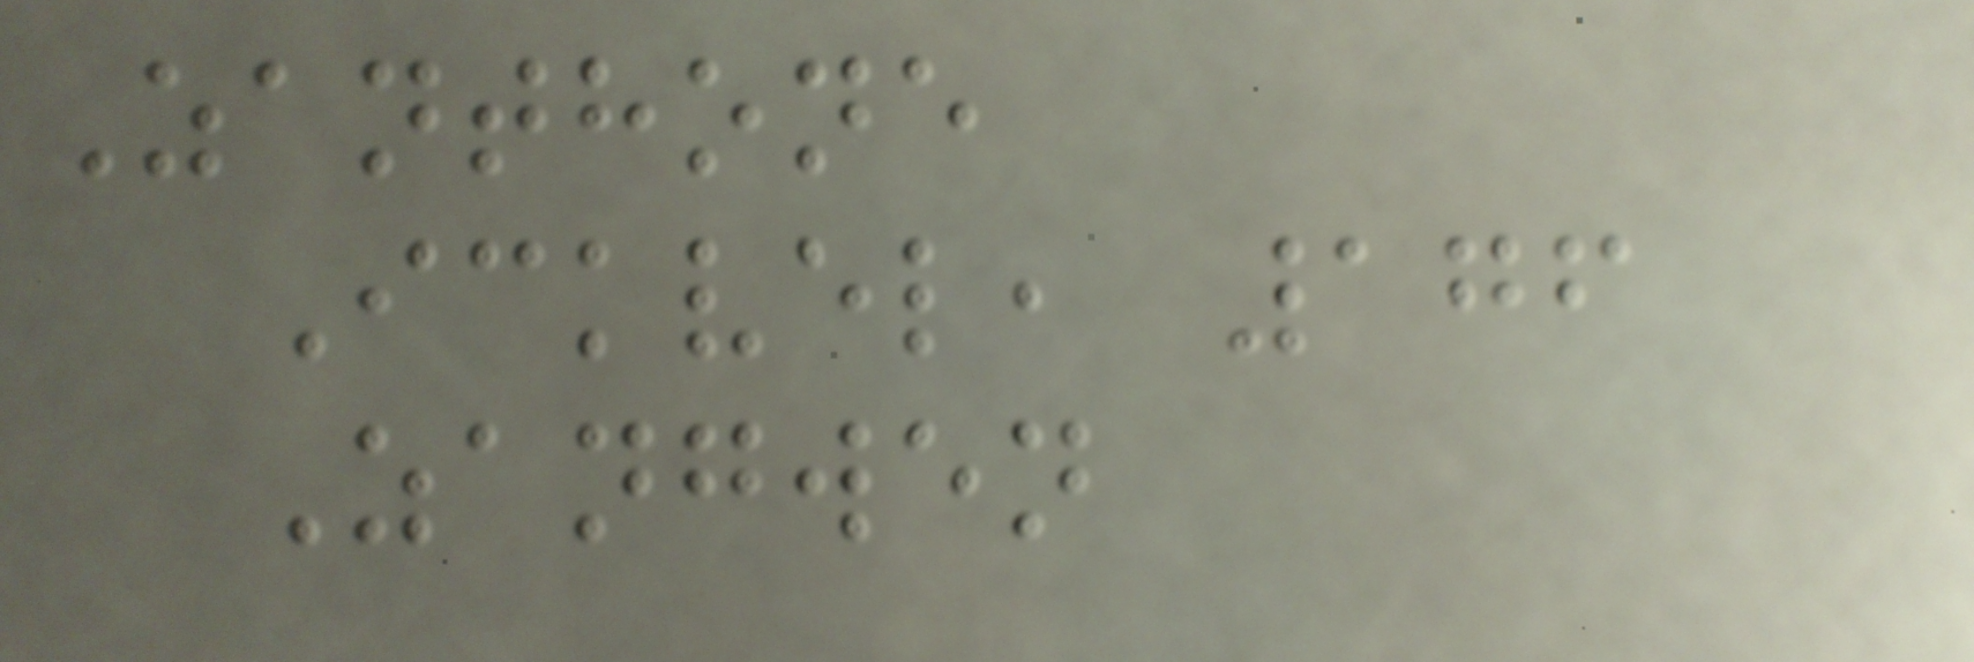Zanthone
Ickvel, 176
Zangwen
